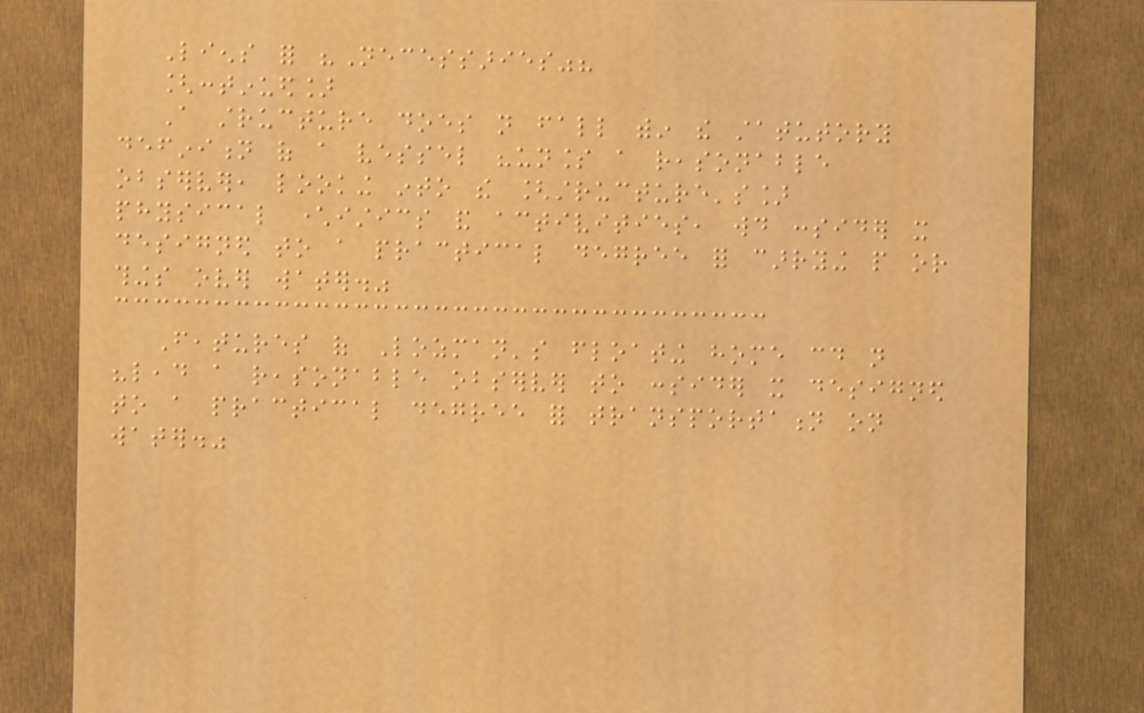Liens for "Necessaries"?
[continued]
A structure does not fall within the statutory
definition of a vessel "unless a reasonable
observer, looking into the [structure's]
physical characteristics and activities, would consider it
designed to a practical degree for carrying people or
things over water."
Features of Lozman's floating home could not
"lead a reasonable observer to consider it designed
to a practical degree for transportation on
water."
